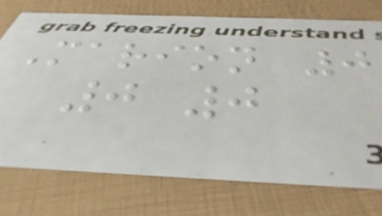Marion 0
0 0
